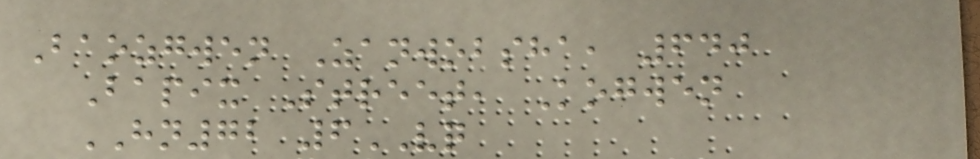Baozgwen Zanwobsha, 640
Bapix Street, Kogwen
HN72 6VQ
